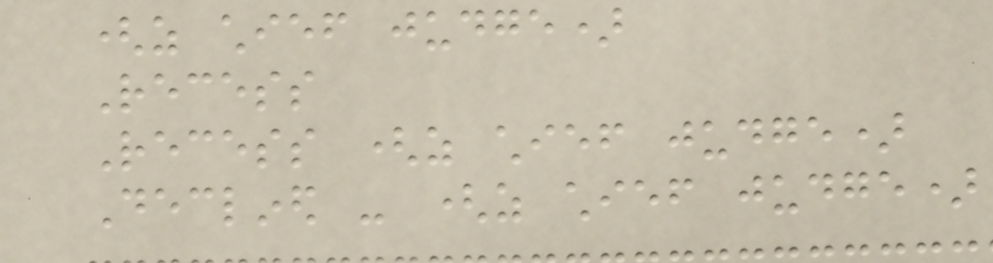(as chief judge)
Recess
Recess (as chief judge)
Declined - (as chief judge)
